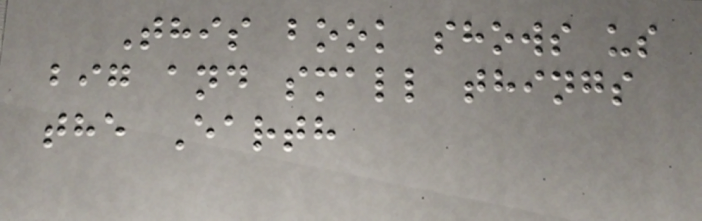This book shows us
big and small things
the Earth
